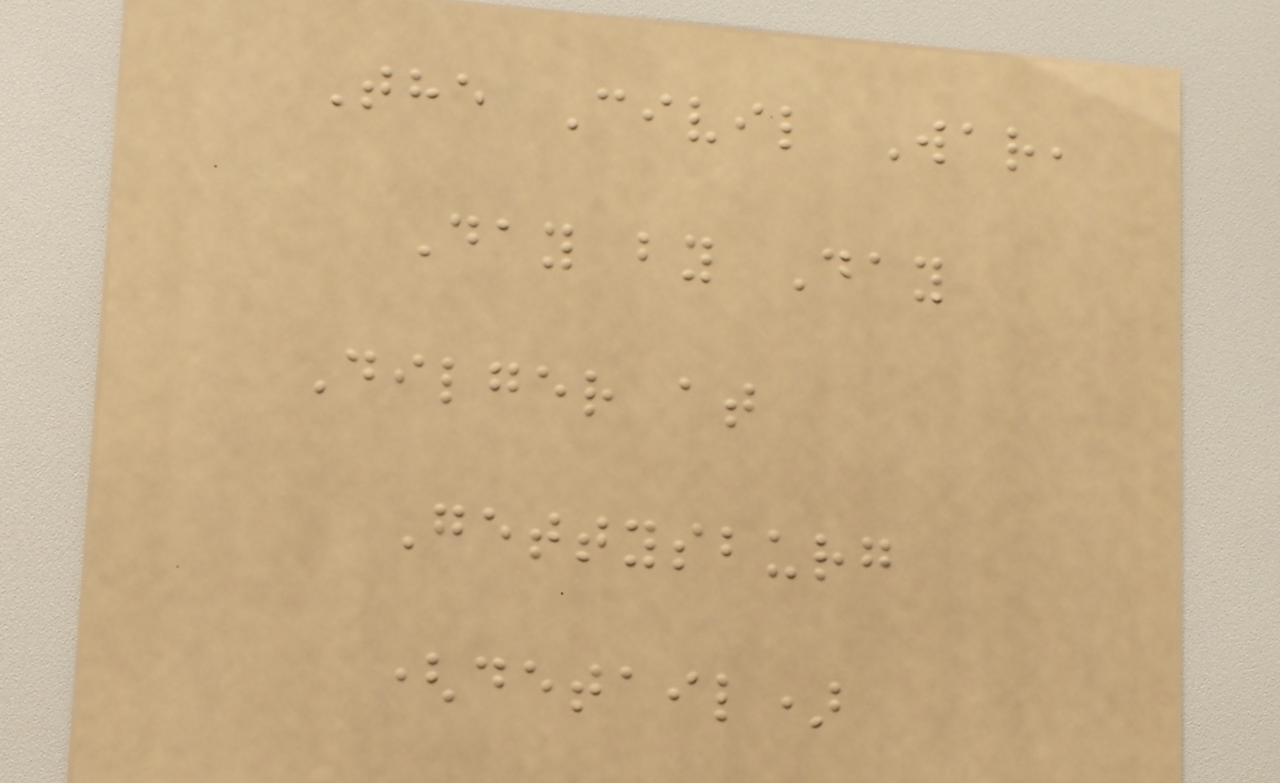The Civil War,
Day by Day
Dilger at
Gettysburg
(detail)
